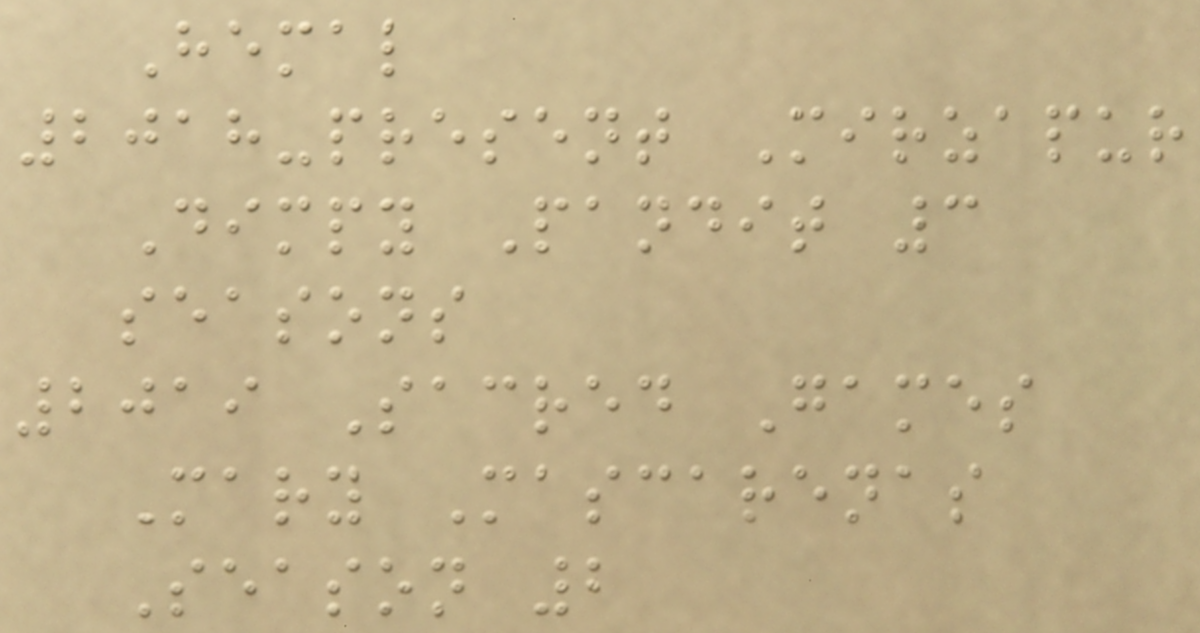Hemal
2018-present Mirzapur
Dimpy Pandit 3
seasons
2019 Sacred Games
Mary Mascarenas
Season 2
